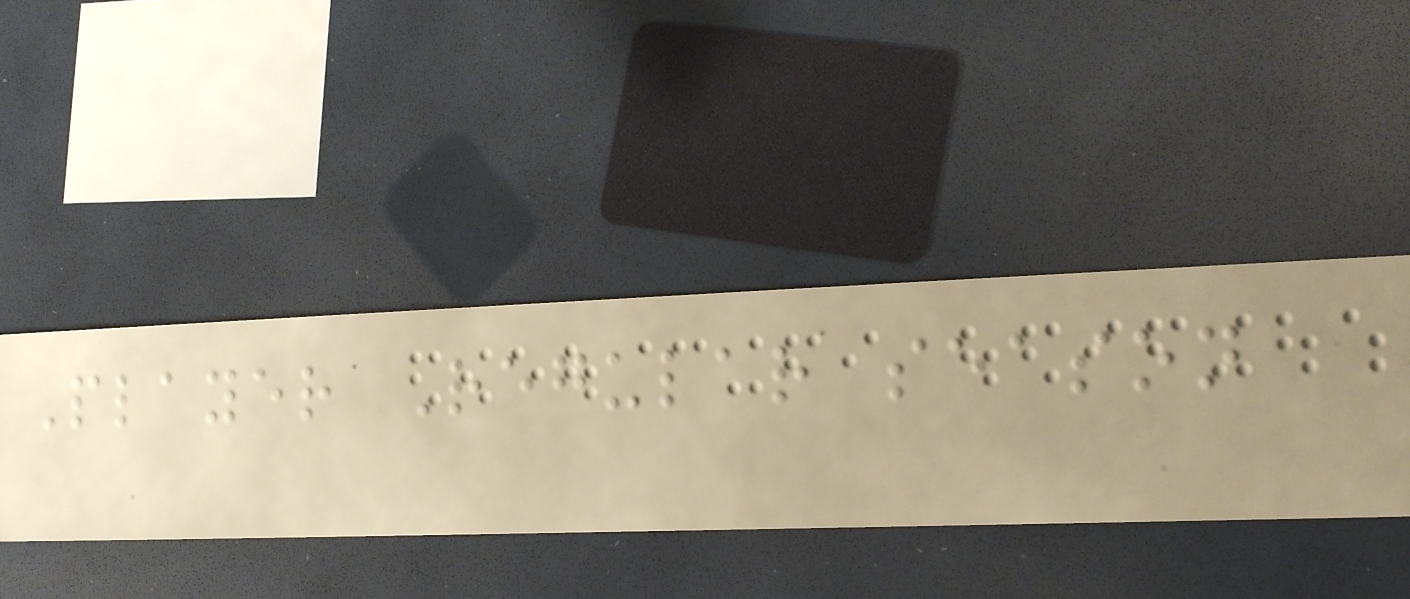Player Regular season
